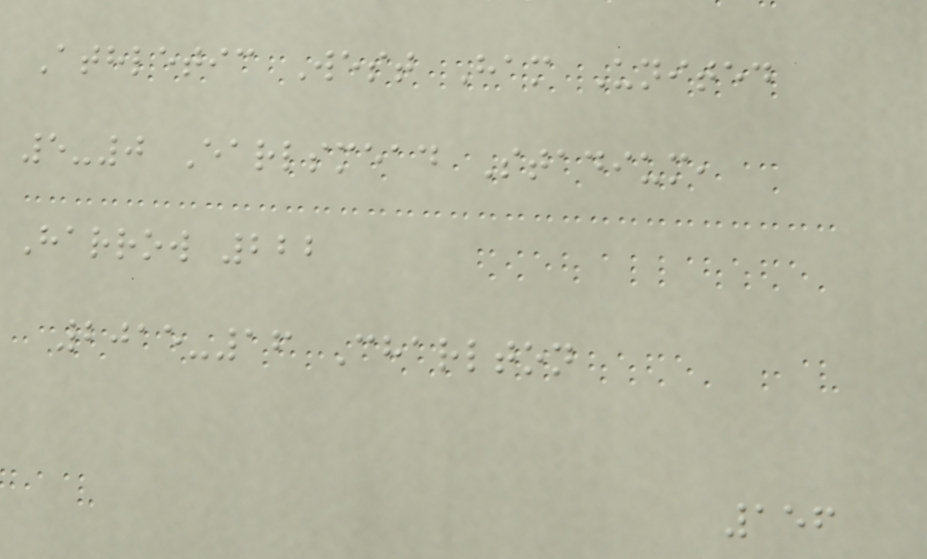Athletic West Ham United
5-0 Earlsmead Stadium,
Harrow 222
2015-16 Charlton
156
